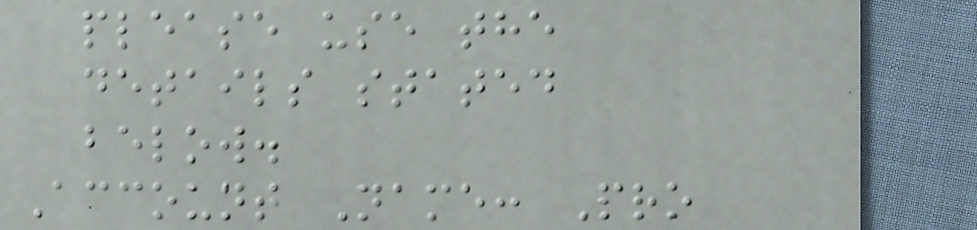please use the
details stated
below.
Account Name: Pro
